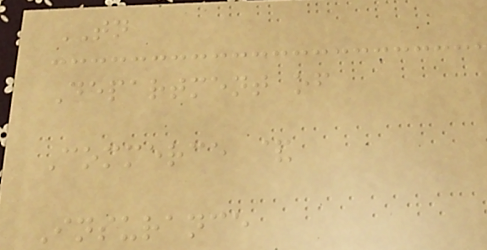TN
Department of
Commerce &
Insurance
